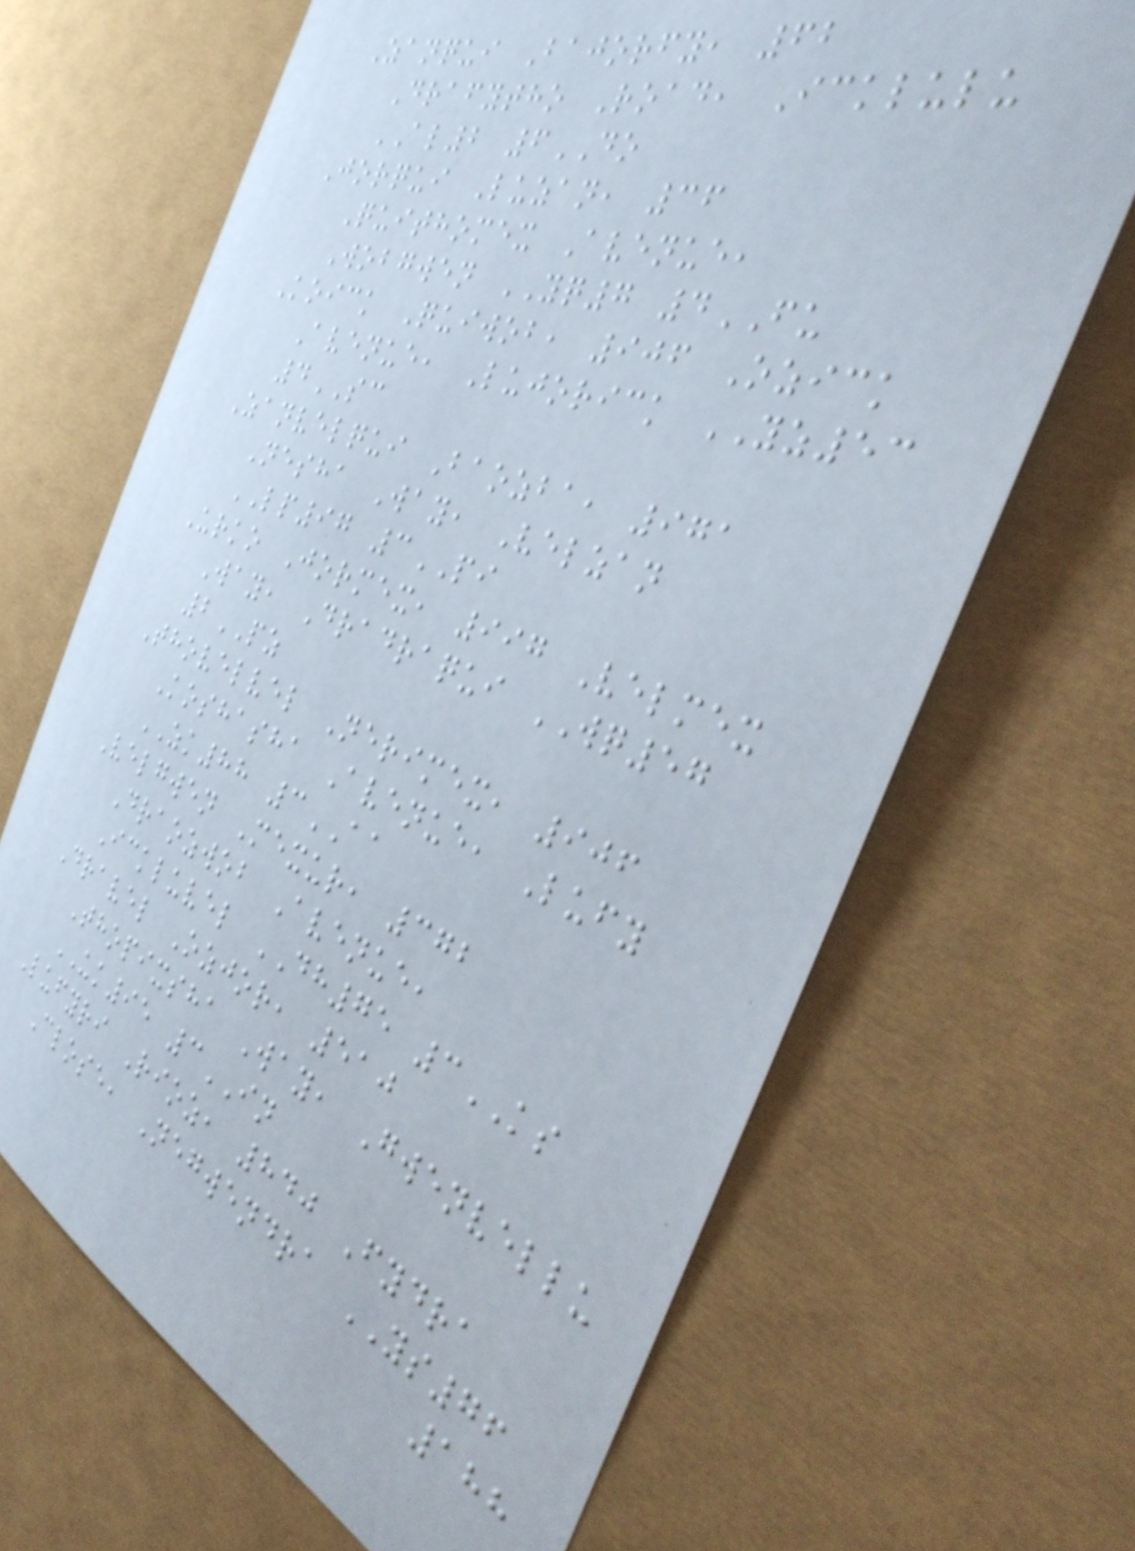Zanqui Bajorfy, 62
Drafytho Road, Icklulu
AL2 6DO
Jorqui Luzan, 36
Quithomex Avenue,
Wobgwen YQ7 4FU
Koick Quiwob, 906 Ozick
Avenue, Lujorick YZ53
4SC
Zanvelqui Baozba, 971
Nesha Way, Velzan
LP97 3PI
Urko Jormex, 997 Velmex
Way, Dradraqui WQ57
2PZ
Thovelvel Nerimex, 906
Koshasha Avenue, Lufy
ZK88 3AA
Velgwen Mexur, 372
Draozwob Avenue,
Ickluvel DH75 3KS
Dravel Ozjor, 510
Thopixsha Way, Gwenvellu
UK95 3IN
Lufyri Rioz, 840 Fydra
Close, Negwendra YS76
188
